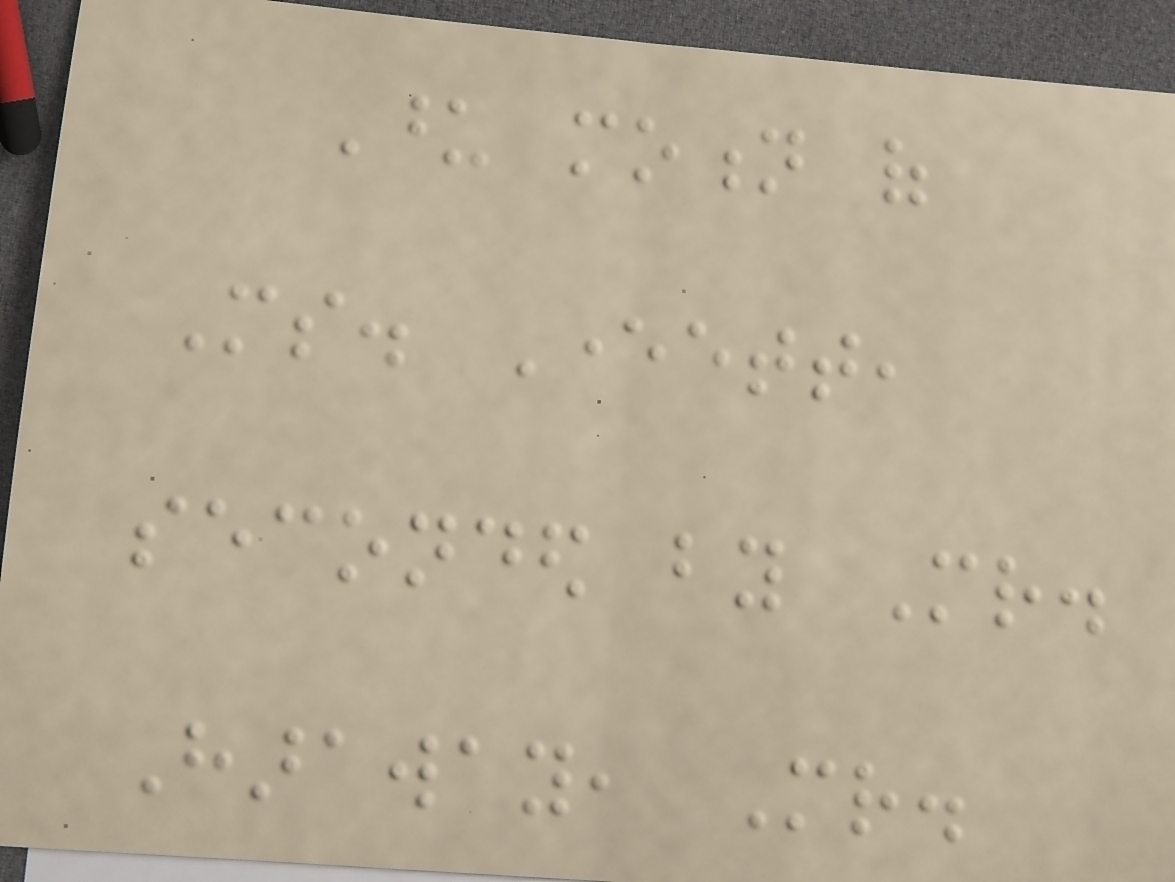Upon motion of
Ms. Everett,
seconded by Mr.
Haraway, Mr.
